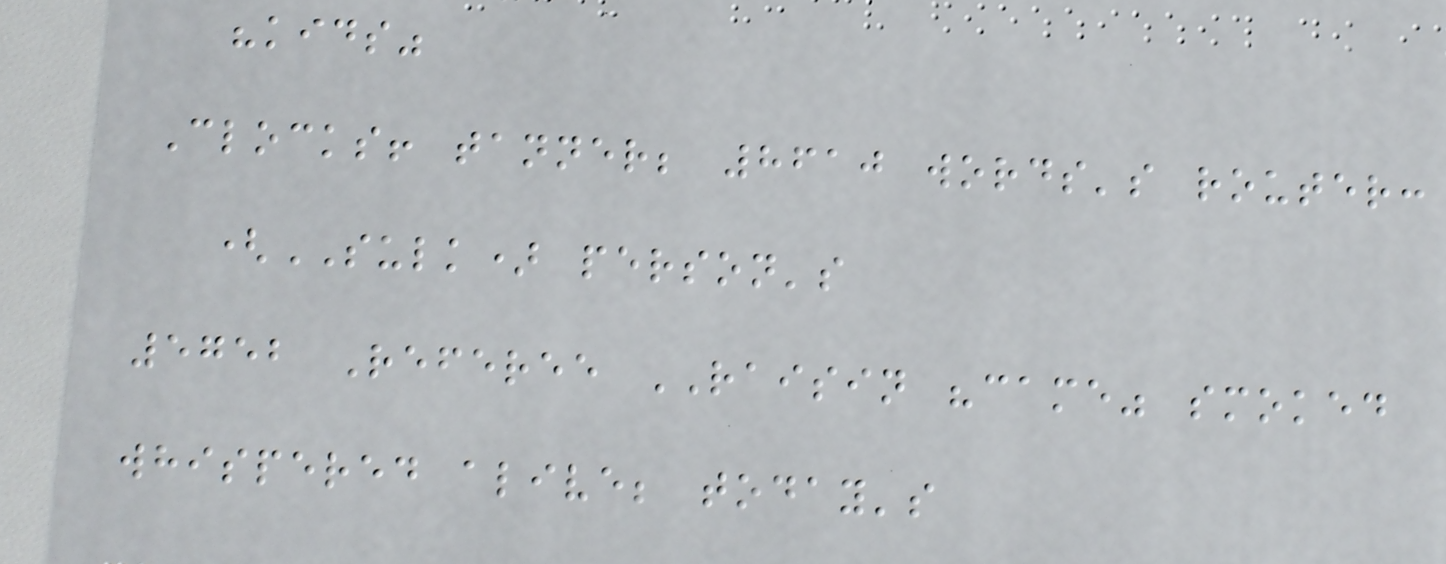"kids"
Clocks! tanner; 8610 words's router:
(SULK) person's
5752 Referee RAISIN "came" smoked
whispered alive; today's
